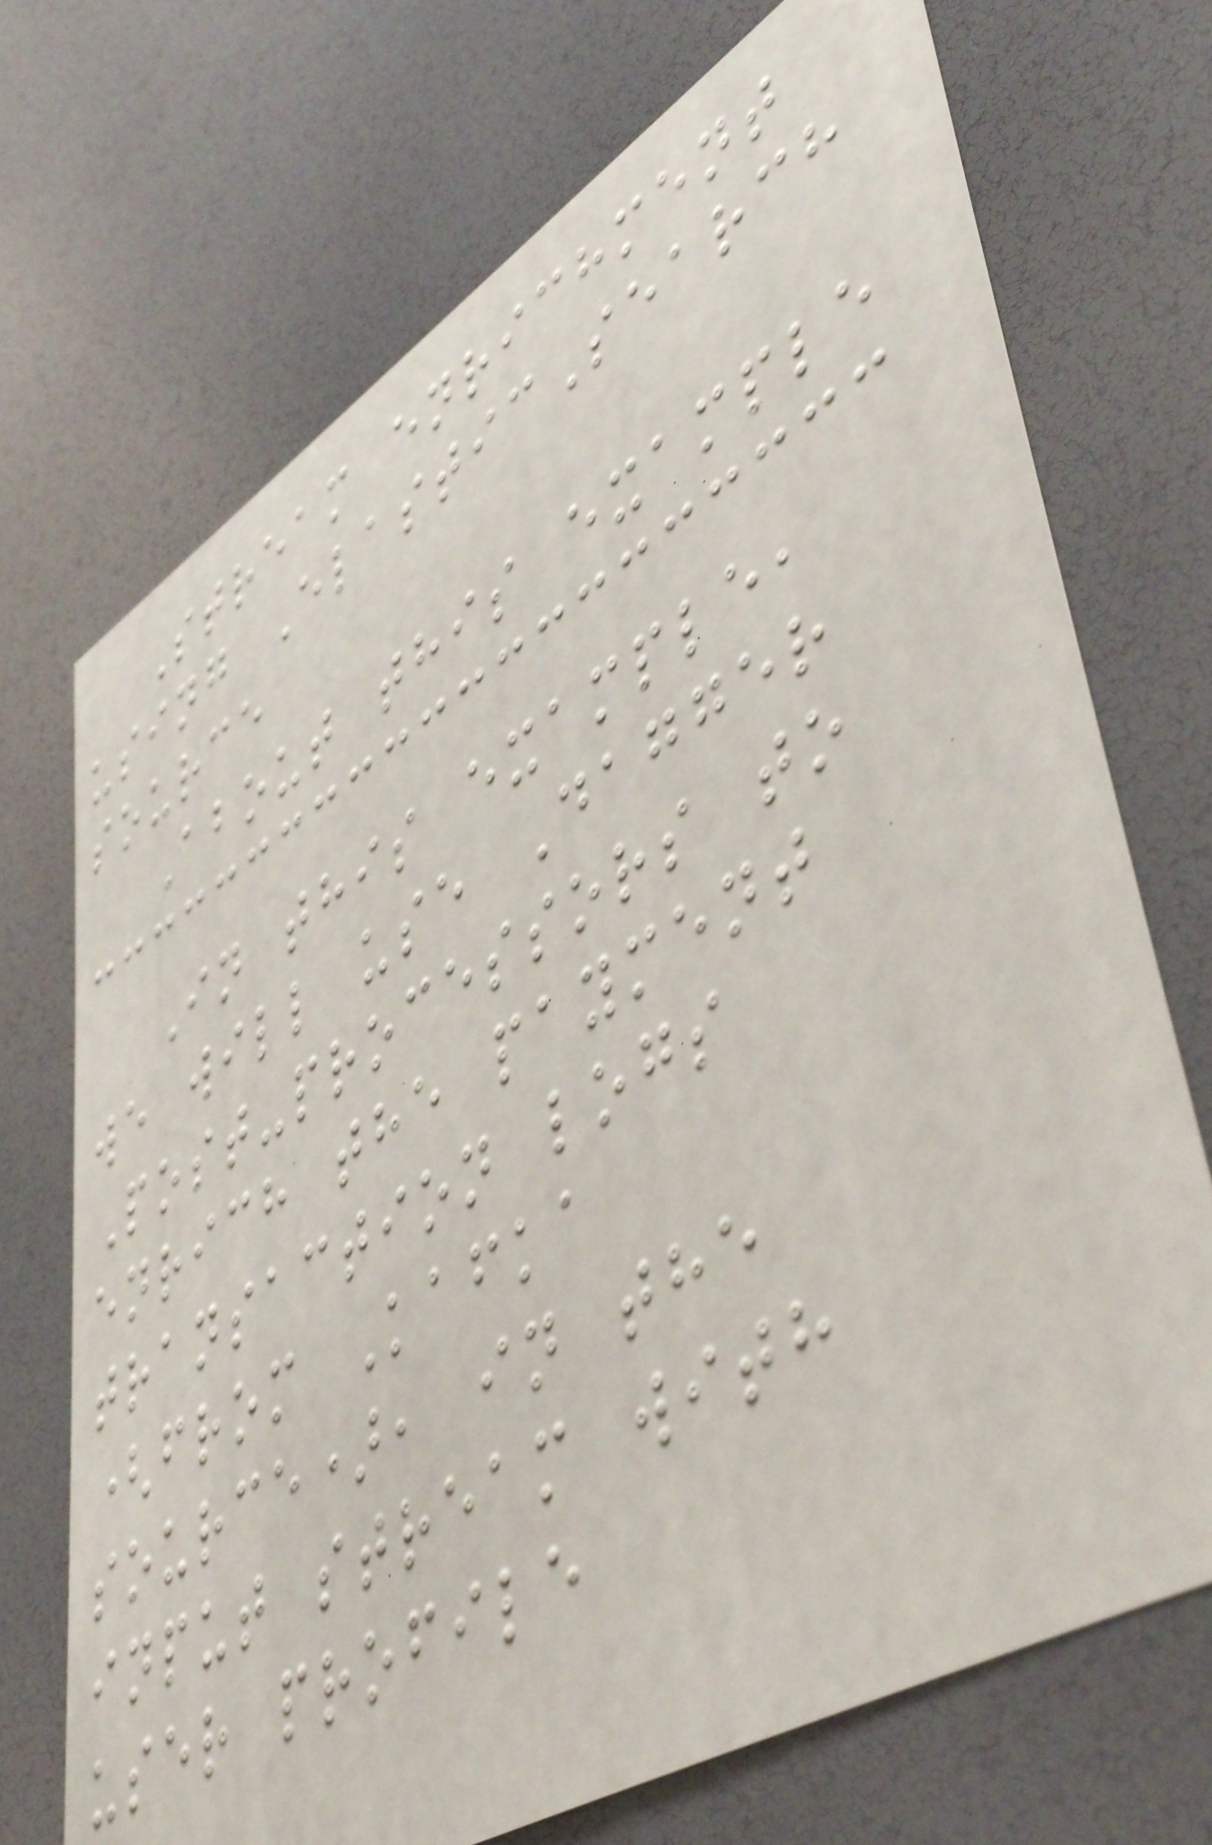Stream enrichment
using ElasticSearch
source
About this example
In this example,
we will use Dagger
Post-processors to
enrich the payment
transaction logs
(from Kafka
source), in the
input stream with
user profile
